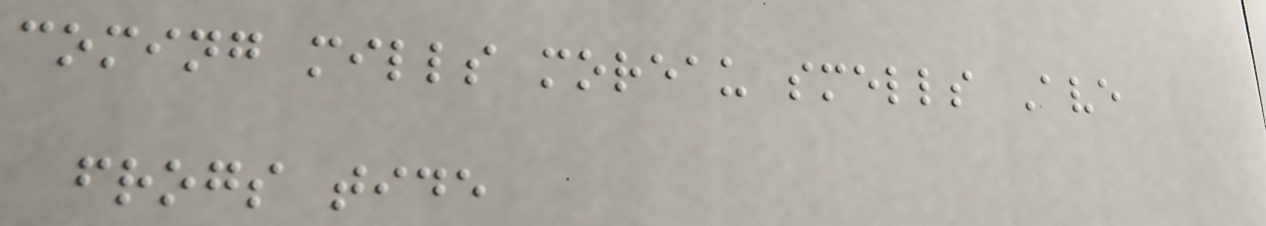coming mills moreau smells Ave
frogs tide
